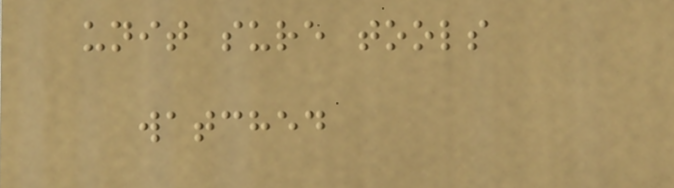unit sure tools
watched
